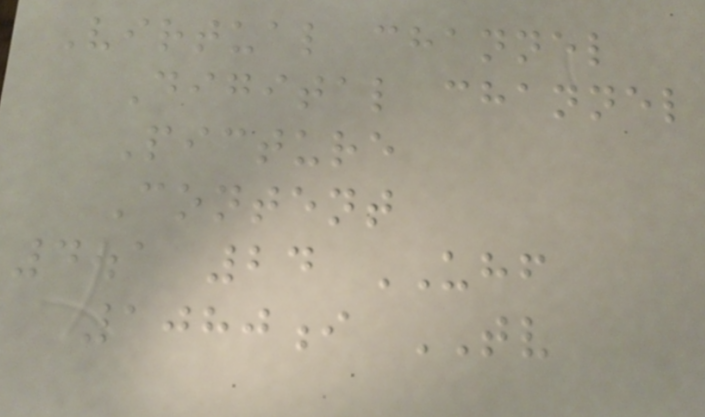Virtual channel
Digital channel
Picture
Content
4.1 24 UHF
1080i TV
